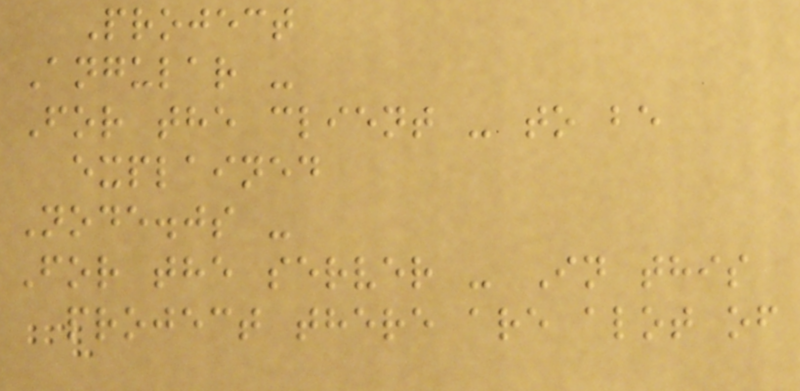Project
Angular -
For the client - to be
explained
Node.js -
For the server - In this
project there are alot of
